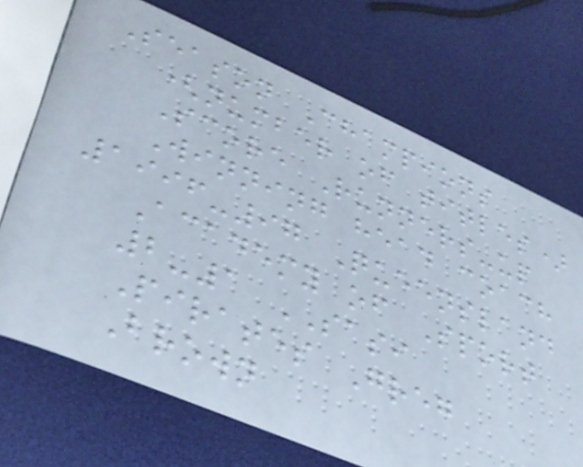Season Champions
(number of titles)
Score Runners-up
Winning head coach
1996-97 Queensland
Academy of Sport
2-1 SASI
Pirates Greg
Brown
